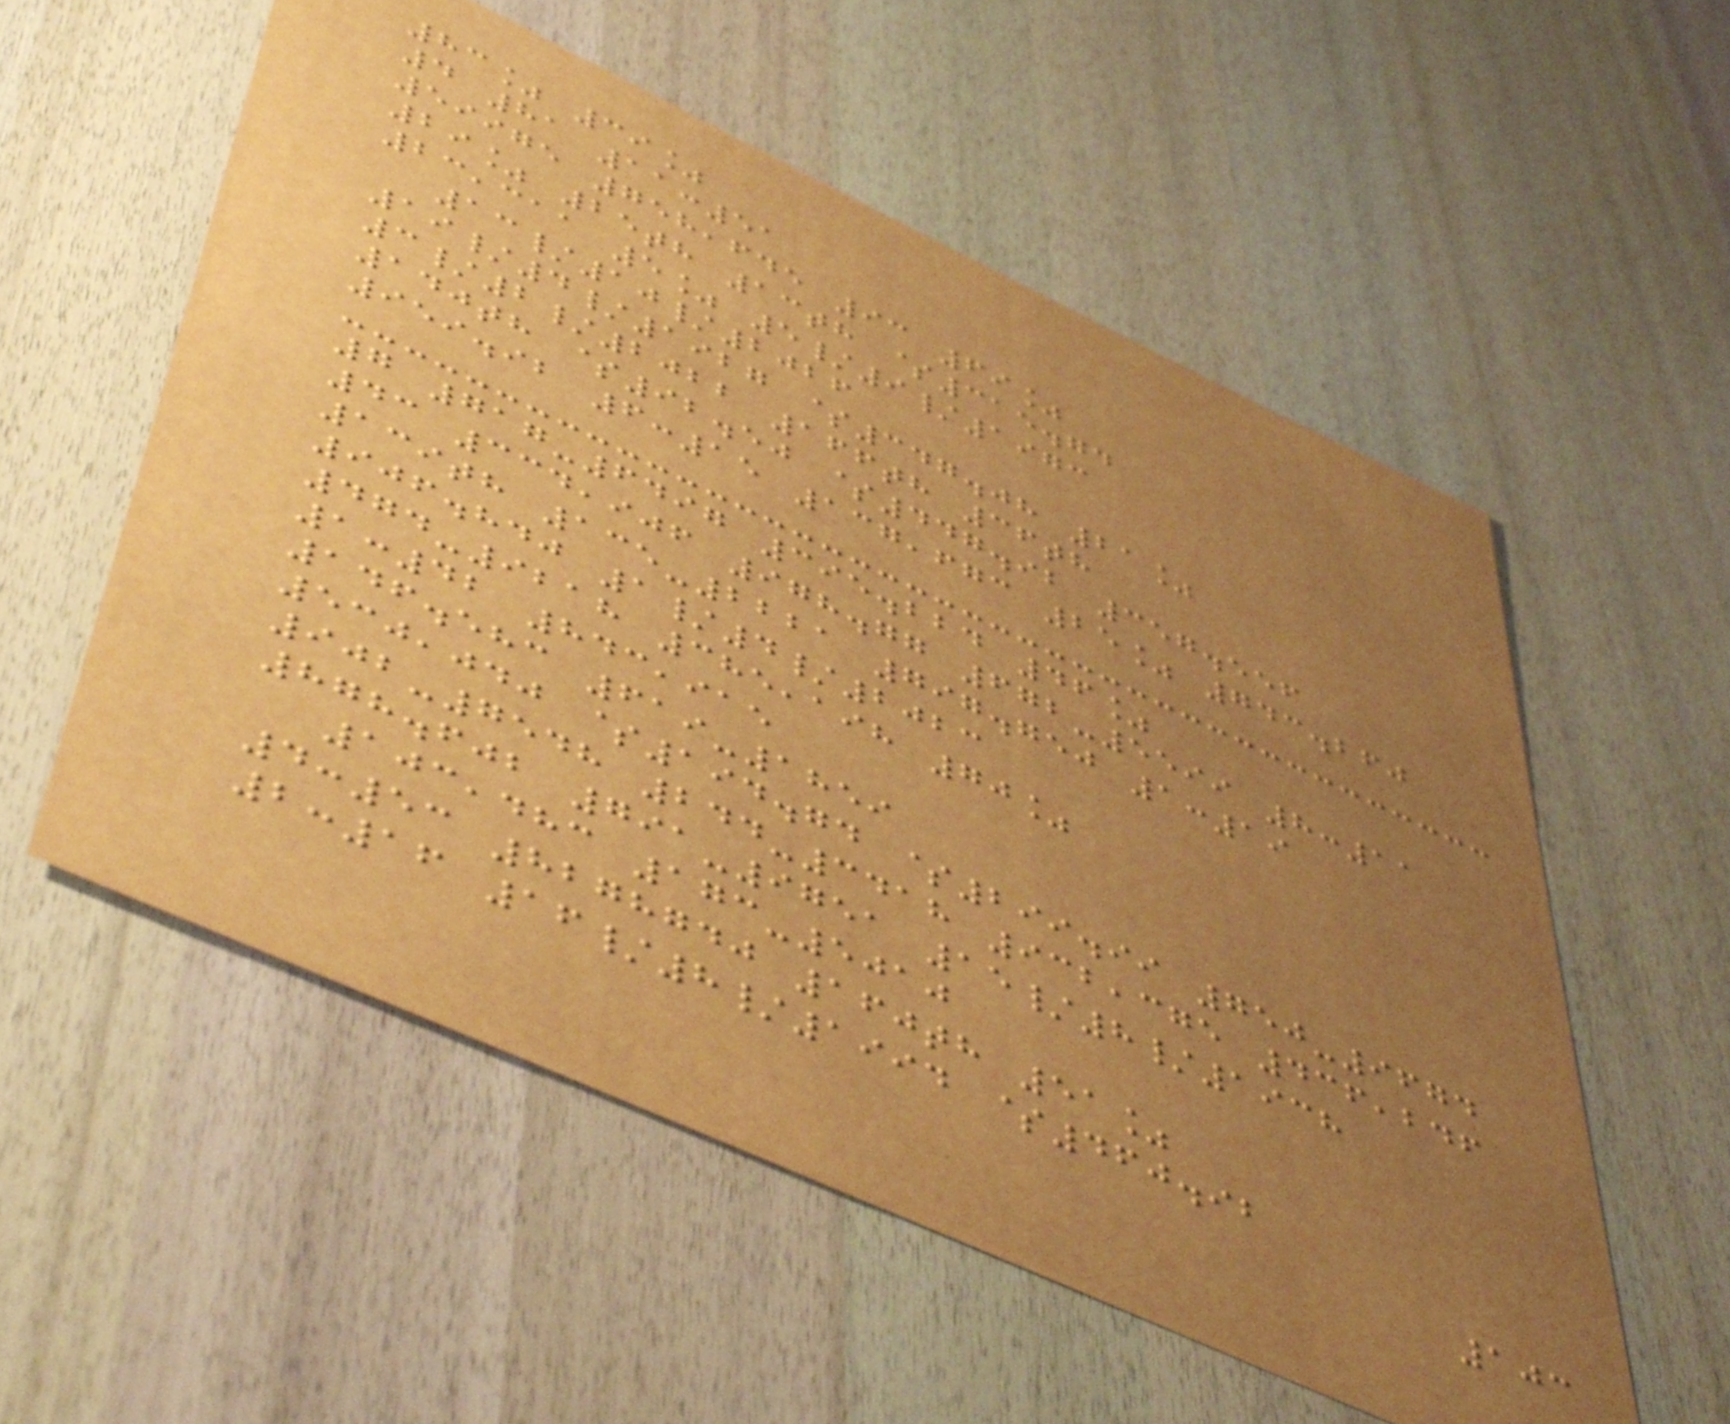83% 39%
4 81 11:51
59975 758,645 93 69%
29% 25th 13th $315.74
23,311 5% 5/9/1973
13/10/2026
19/4/1927 $347.08 21%
3/2/2022 166th 36th
140th $92.50 $447.92 357.556
959.92 6:15 137,673 25% 743.260
7 717-6497 395.224 46%
43 334,906 978.77 672-5599 8:11
139th 135-2221 797.750 1:19
906.840 1/4/2023
474-9218 385,198 70%
1:42 843,915
146.583 619-1859
530,040 $194.74 $299.99 750-9674
902-7548 244-3418 932,375 436,246
878.602 791-9751 15/8/1938
103,483 173-5010
4:53 8278740 160th 51%
2:16 16/8/1994 $460.92
103
